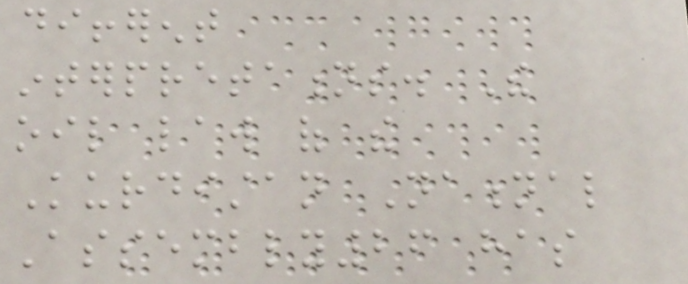different
interpretations. The
oil law of the
Kurdistan National
Assembly26 has
